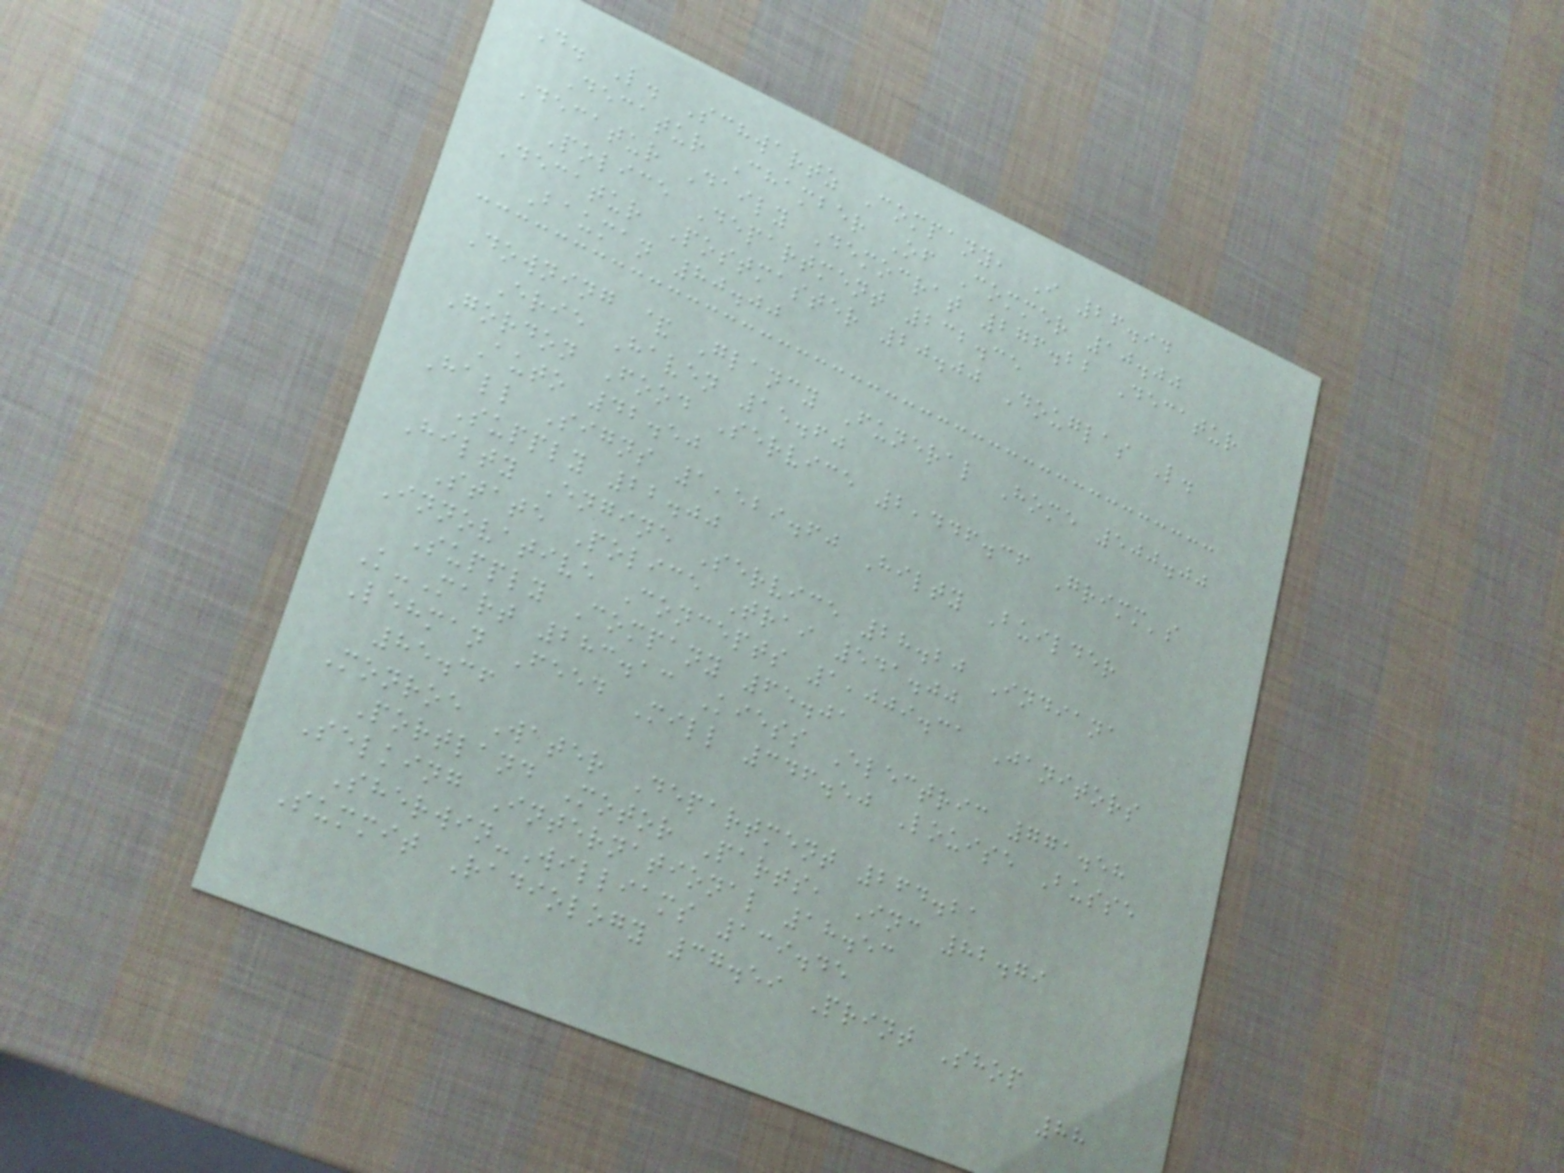D. L. Schwartz Company, I 26.94
Decatur Chamber Of Commer 10.00
Decatur Daily Democrat 276.22 Decatur
Police Department 232.35
Decatur Postmaster 20.00 Douglas L.
Bauman 80.00
Downing & Glancy Funeral Home 500.00
Erie Haven 15.60
Gordon Food Service 2,446.36 Grimm's
Auto 42.50
Hall Signs 1,529.60 Hilty Builder
Supply 22.00
Hilty Engine Service 28.20 Indiana
State Police Trai 541.00
Innovative Concepts 1,009.31 Janitors
Supply Company 65.01
K-Mart 283.13 Kiess Electric 771.58
Lehman Feed Mill 346.50 Louise Busse
85.36
Monroe Water Department 264.21
Portland Motor Parts, Inc 82.79
Selking International 18.53
Sherwin-Williams 139.45
Summit Radiology 37.59 Print Shop
88
